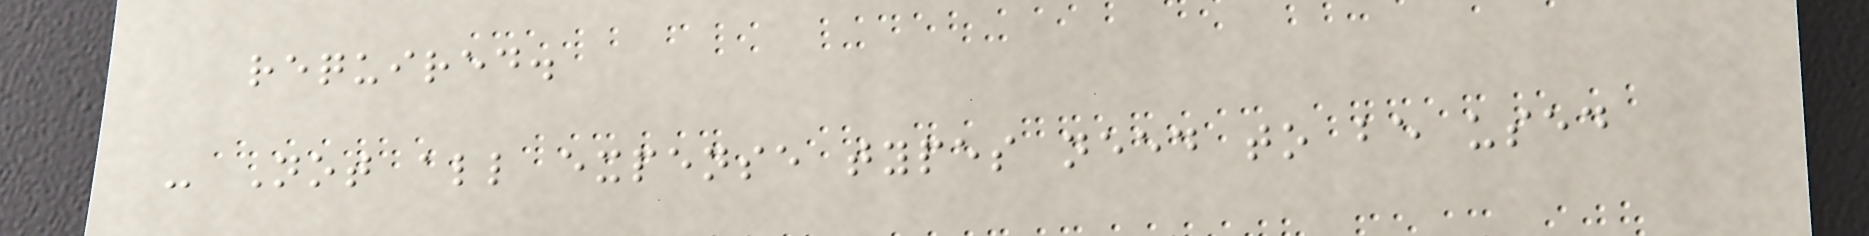required.
- Not all expense types need to be used
